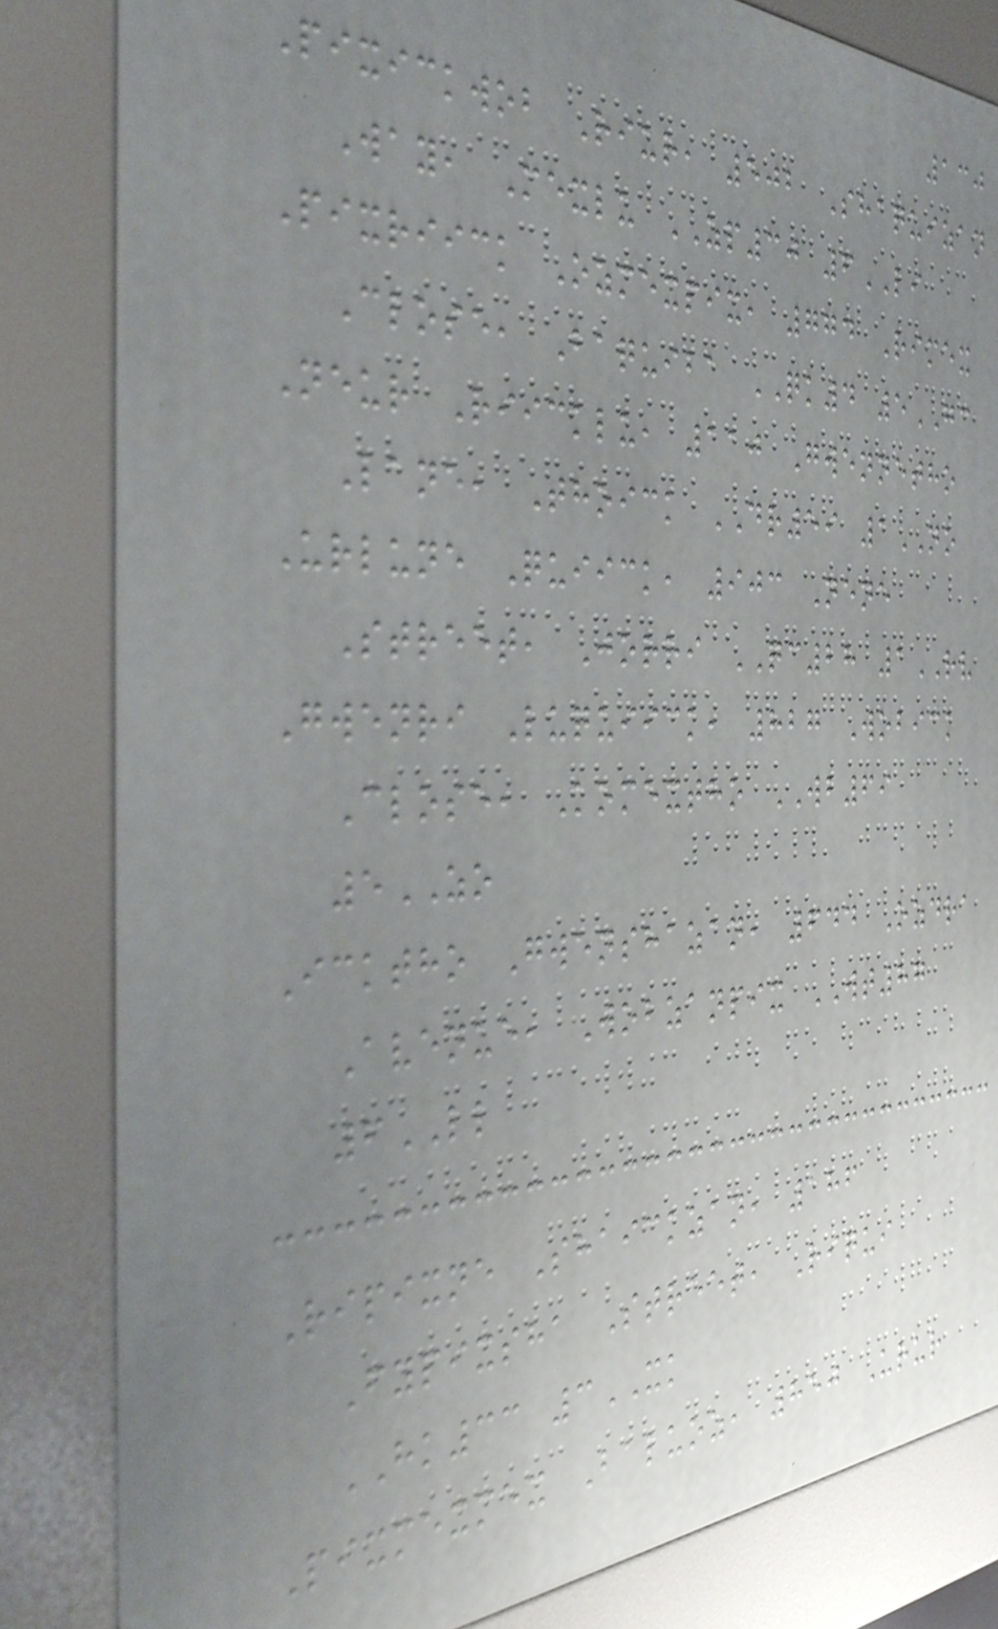130
Pixickwob Riur, 502 Shaquizan
Way, Mexlu ZP30 6LI
Pixriick Ozmexpix, 774 Rimex
Close, Baquiba QK4 5GC
Neur Riicklu, 110 Gwennetho
Lane, Thoick DR59 1NO
Urlune Quiick, 903 Nene
Street, Jorri QC28 1RV
Gwenri Luquiick, 827 Wobick
Close, Komextho WB69
5ZO
Icktho Gwenshazan, 644 Ozdra
Avenue, Wobzanpix WT87
6LL
Ripixne Shaickzan, 186
Fypixsha Street, Riqui
HK33 3XK
Pixmexmex Baluoz, 850 Urur
